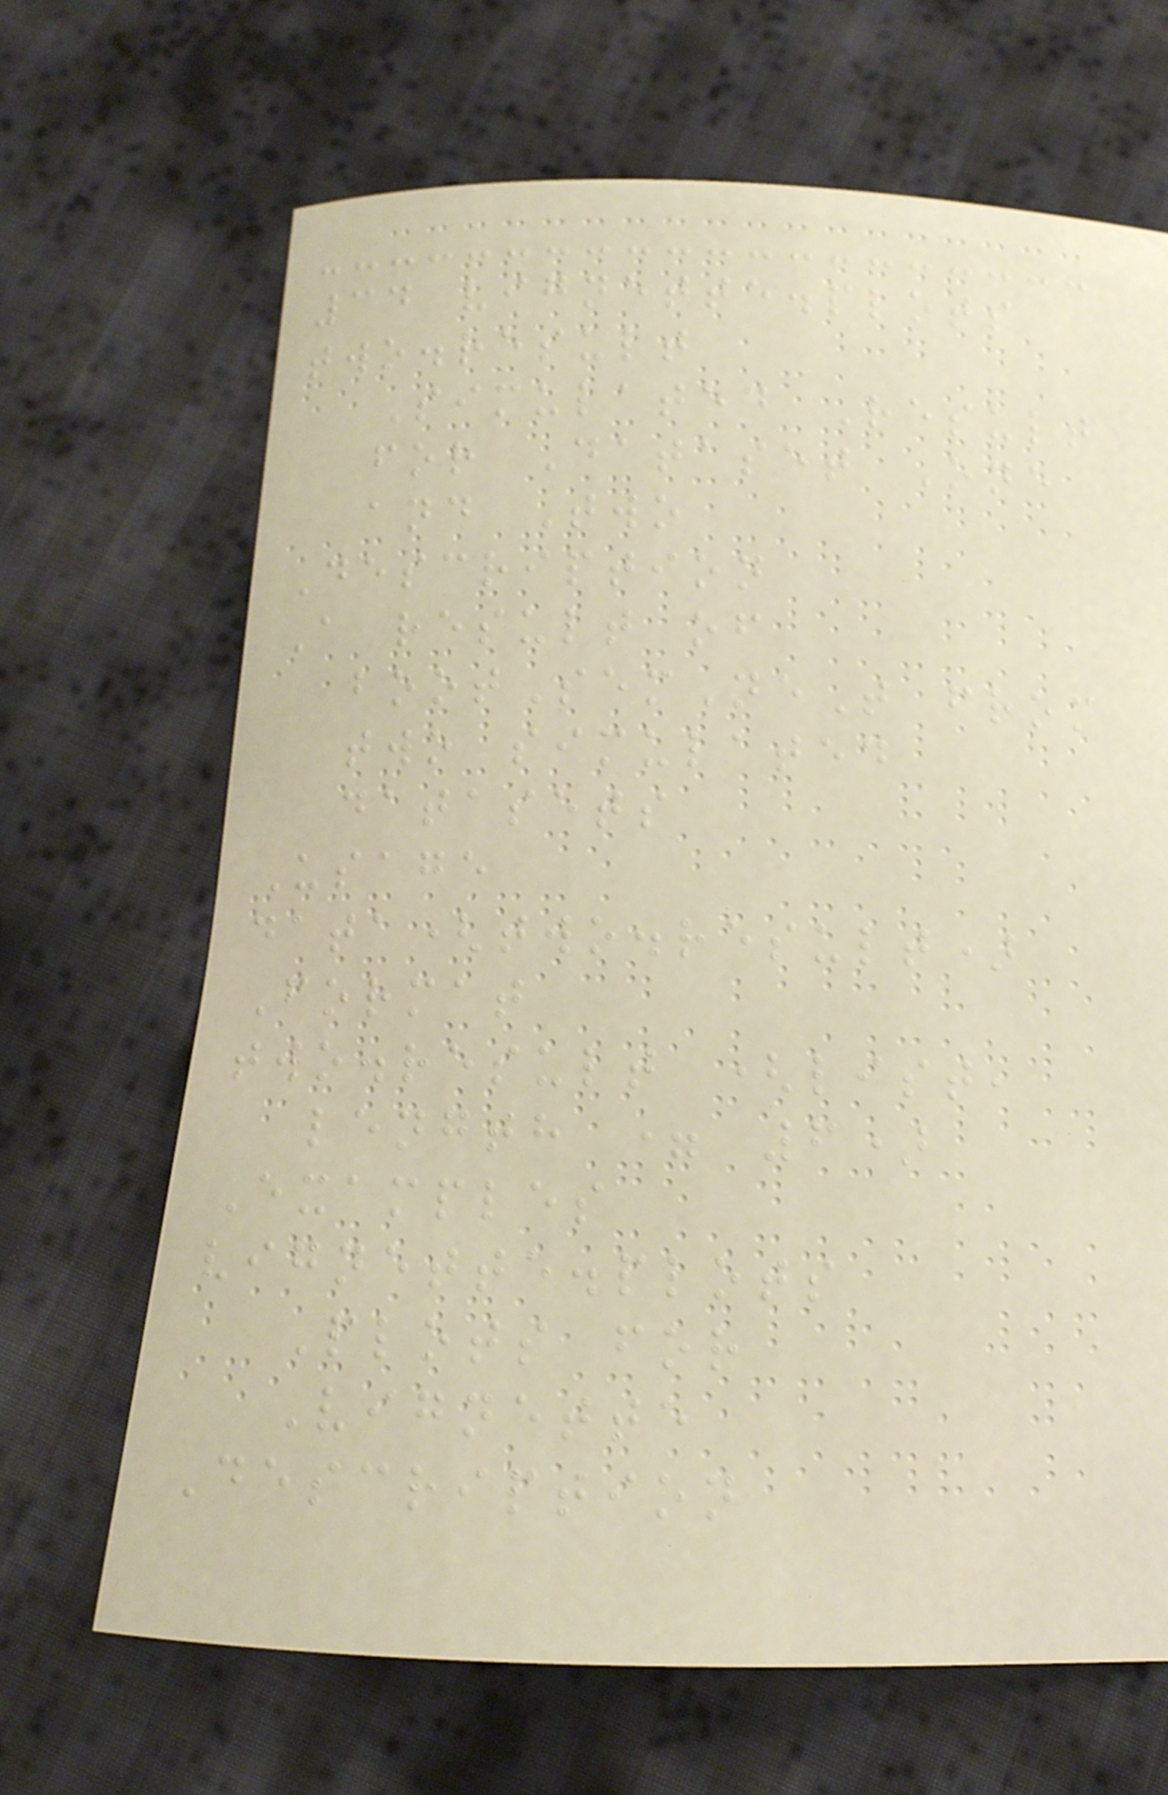34 vignette.plots
two.result
Simulated Result
for Dataset One
and Two
Description
A result of
bootSemNeT from
two simulated
datasets
Usage
data(two.result)
Format
two.result (list,
length = 6)
Examples
vignette.plots
Plots for
Vignette
Description
